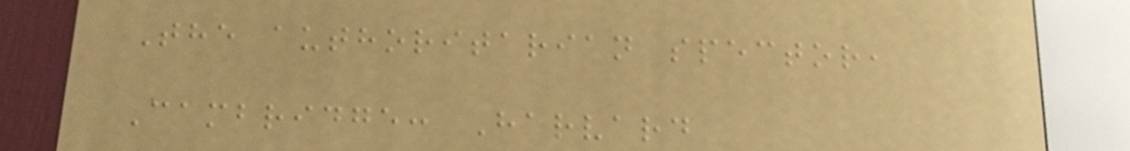The authoritarian spector,
Cambridge: Harvard
